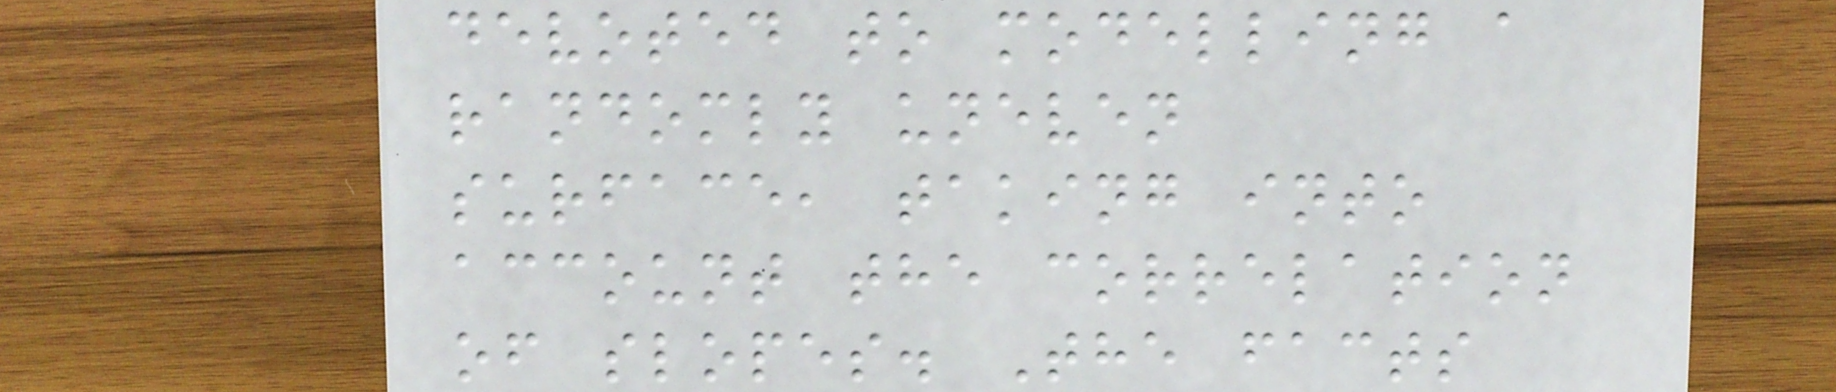devoted to modelling a
randomly uneven
surface, taking into
account the correlation
of slopes. The facts
